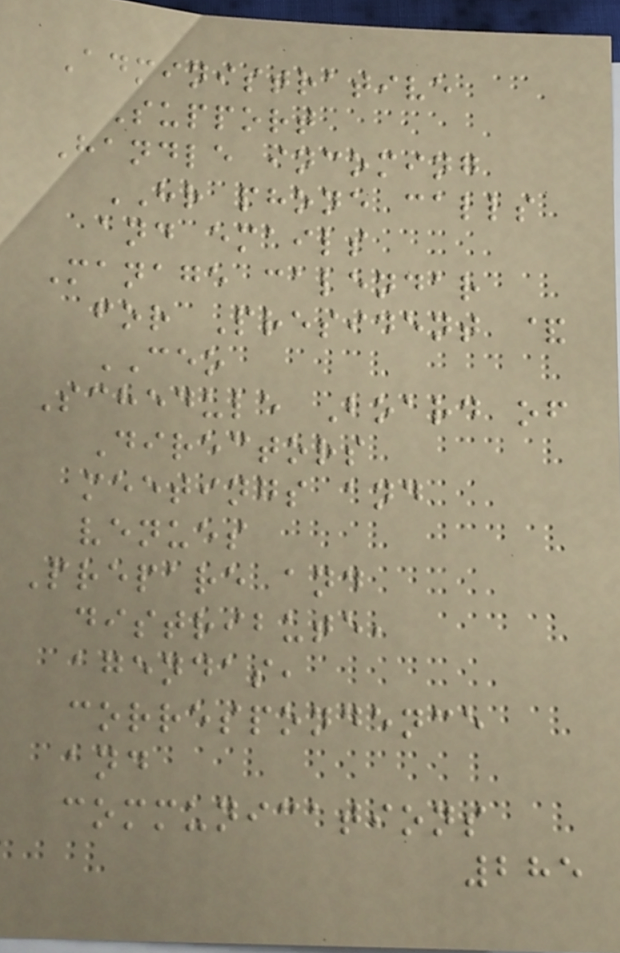Administrative
Support
Handle incoming
HR phone calls
and emails
Manage calendar
for President &
CEO
Schedule Board of
Directors
meetings and
venues
Prepare and
distribute,
agendas,
correspondence
and
communications
285
